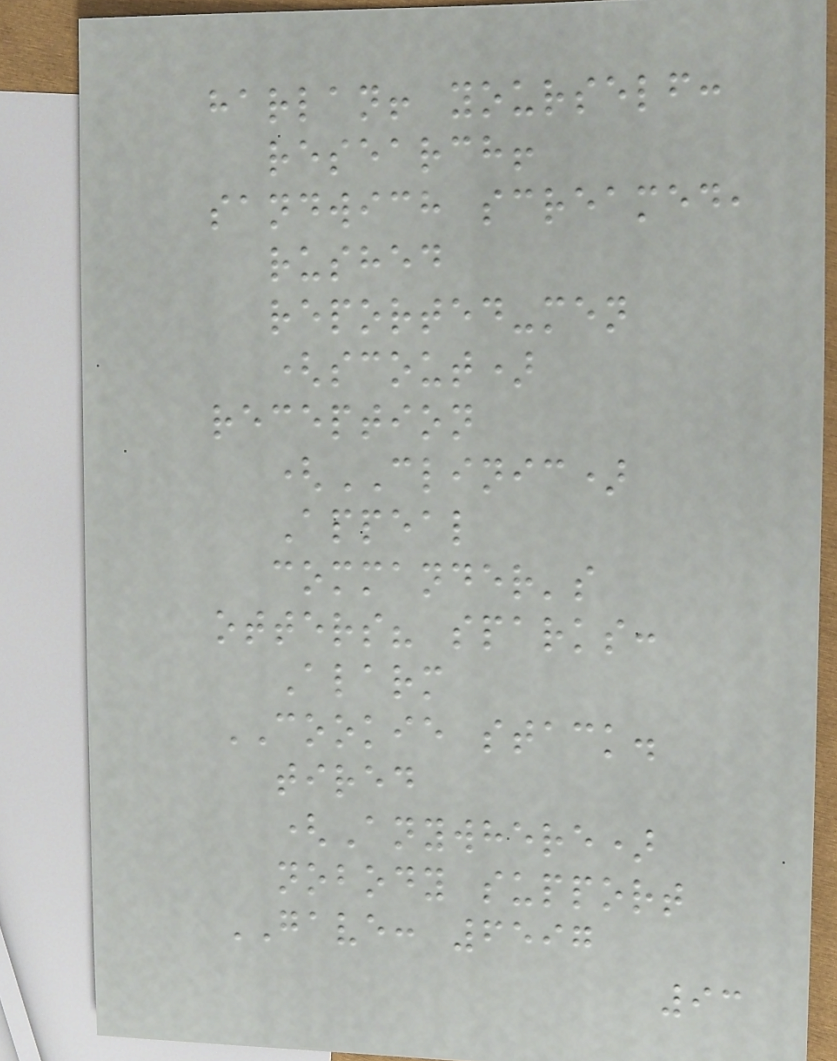harlan! yourself:
research!
sandwich screamed,
rushed
reported-men
(scout)
reception
(CLINIC)
Appeal
commander's
otters? sparks:
Alarm
COOKIE stack.
tired
(Anywhere)
nobody support
GAVE: 6597
93
